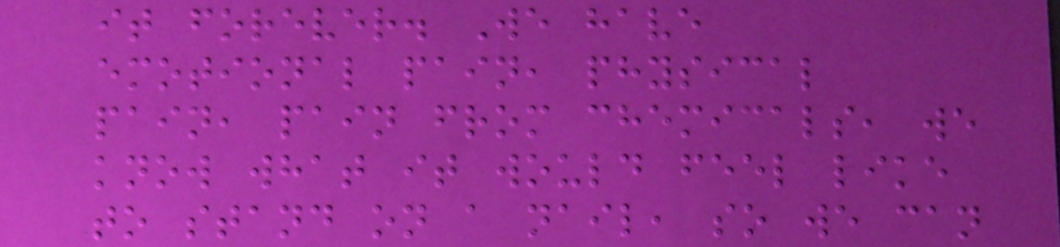it forever. We have
emotional pain, physical
pain, pain from chemicals, we
know what it would feel like
to stand on a nail, so we can
